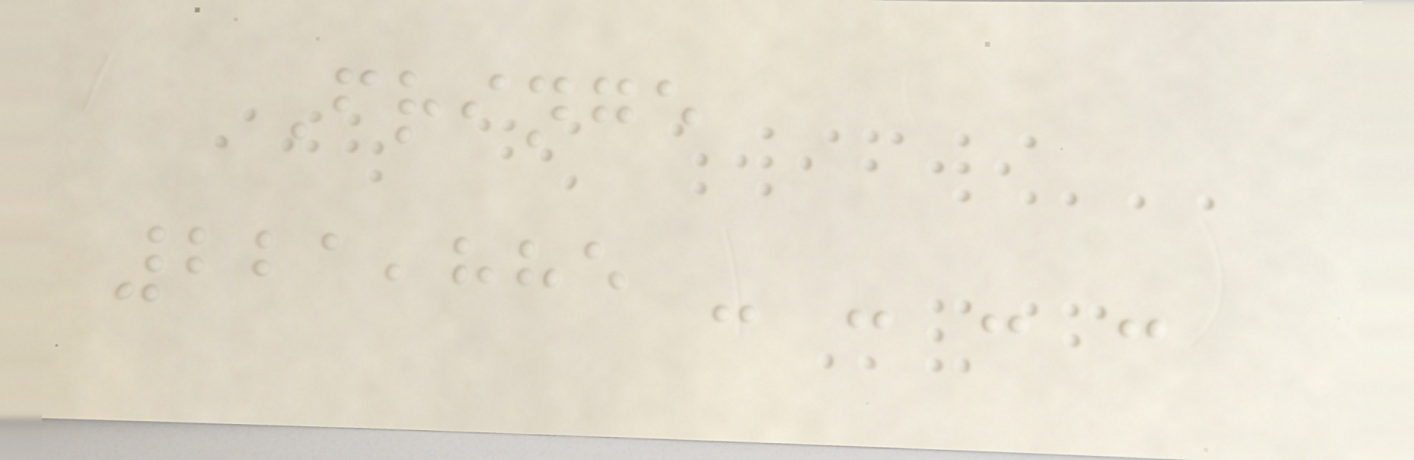Fringe
221,885 - - - -
